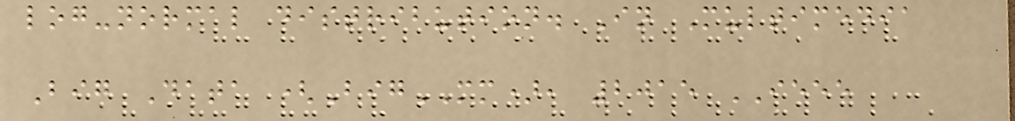log-normal distribution. In Multimedia
Big Data (BigMM), 2015 IEEE
